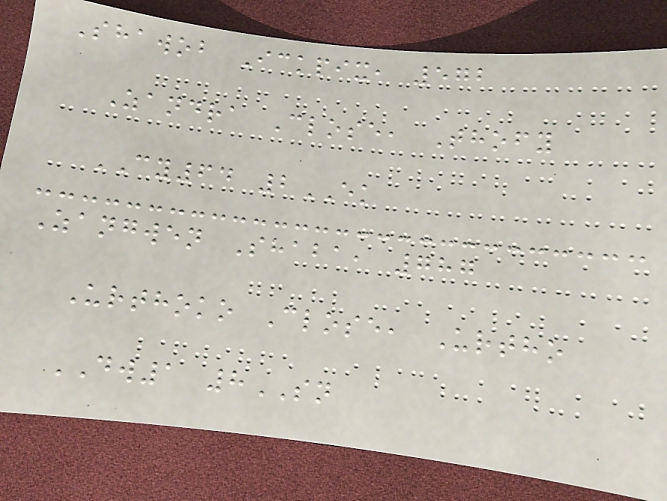Shawob Ickpix, 572
Zandra Close, Thofy
CY64 2EK
Zangwen Shaba, 787
Urthoko Close, Urtho
DW1 8SN
